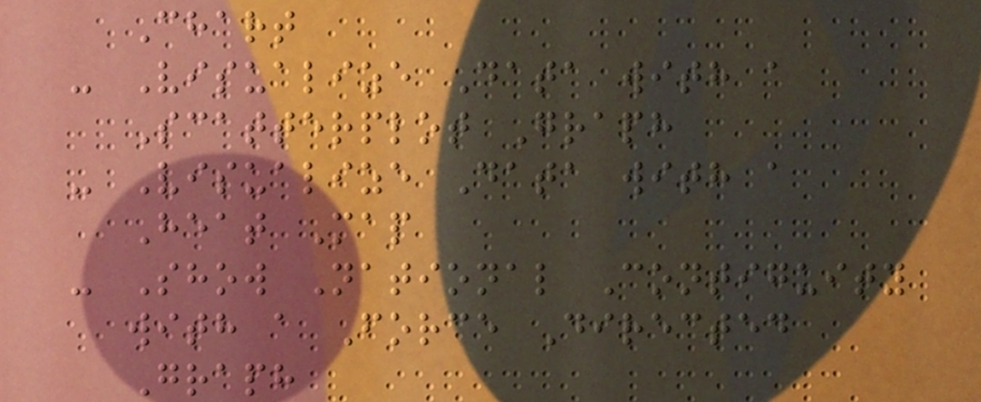Chart
- Visualize Data with a
Scatterplot Graph
- Visualize Data with a
Heat Map
- Show National Contiguity
with a Force Directed
Graph
